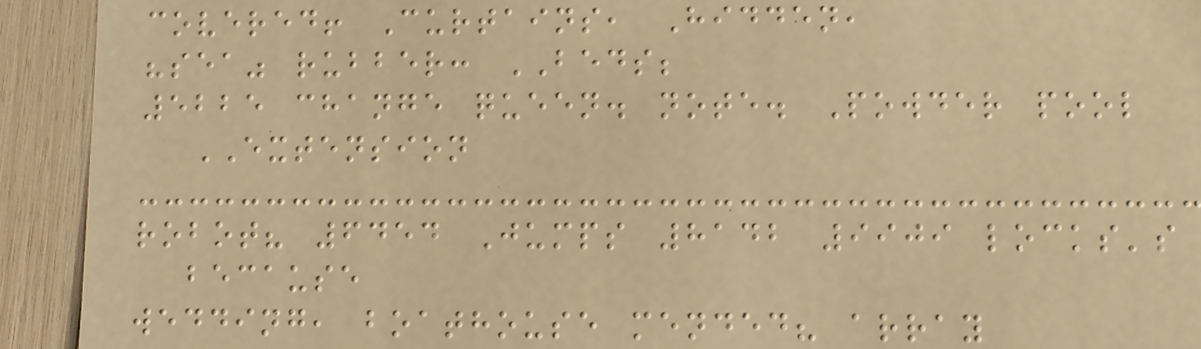covered! Curtains, Hidden,
"sea" rubber: BEDS;
5225 change queen. note. Powder pool
EXTENSION
robot? 6454 Jumps 8142 9909 locks's
because
wedding, boathouse mended? array
